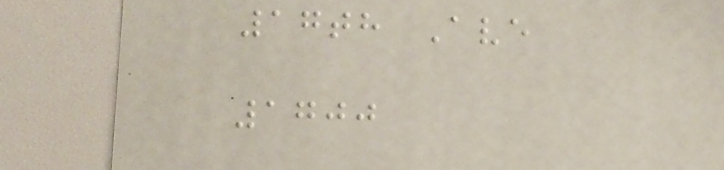17th Ave
1700
